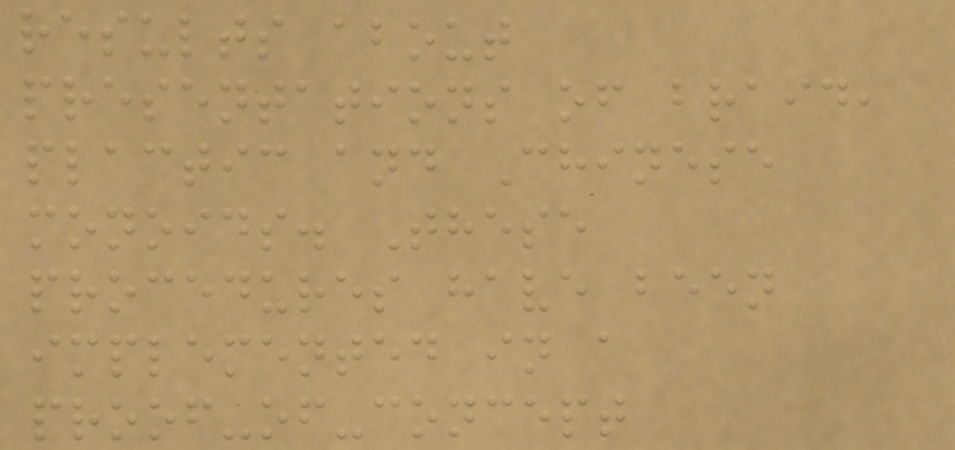results about
presentations of braid,
plactic and Chinese
monoids. These
procedures have been
implemented in a
proof-of-concept
